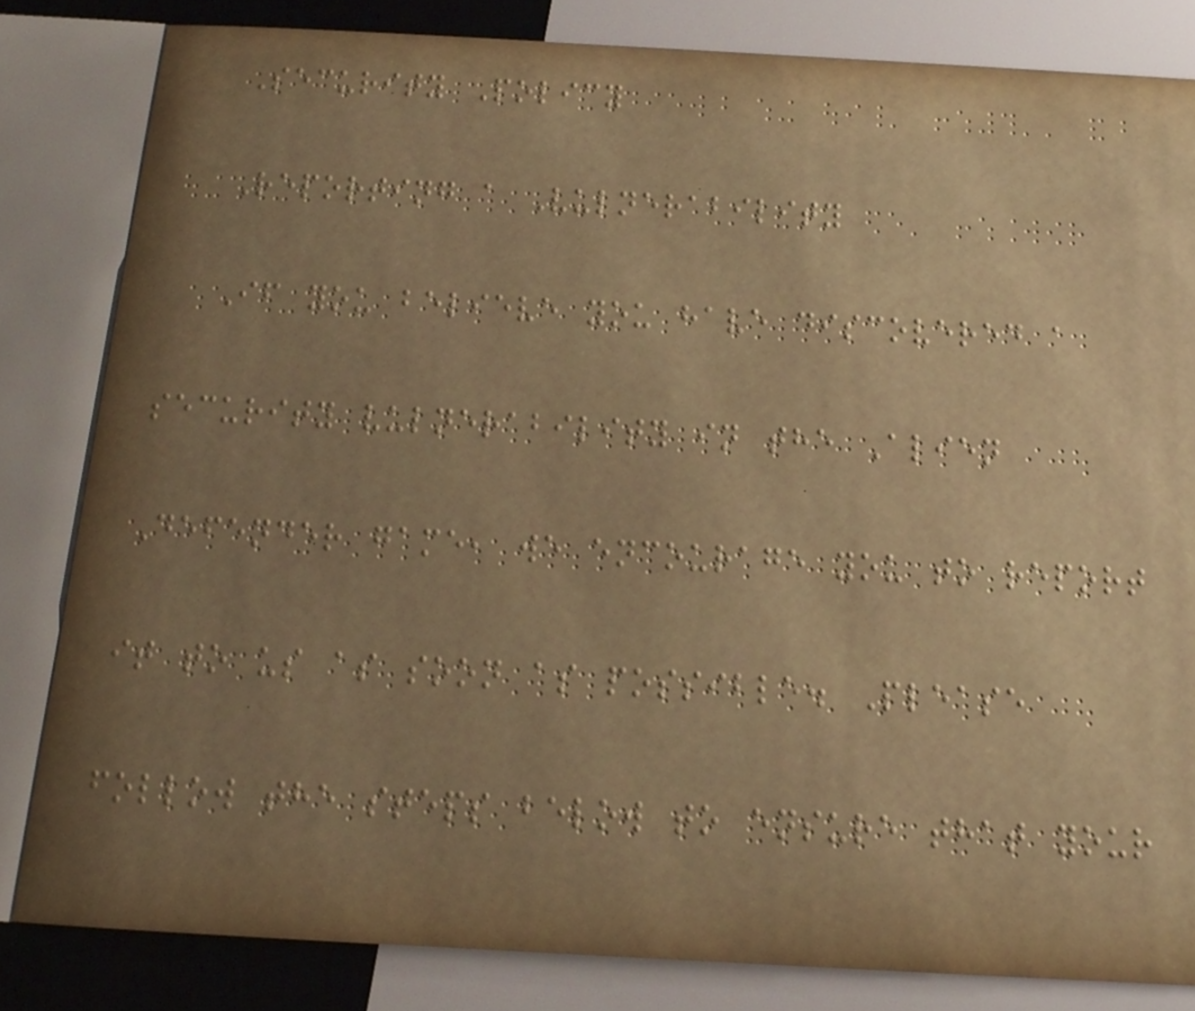Security Policy
Reporting a Vulnerability
If you believe you have discovered a
security vulnerability in the Alien
Defender game, we encourage you to report
it to us as soon as possible. Please
follow the steps below to ensure that your
